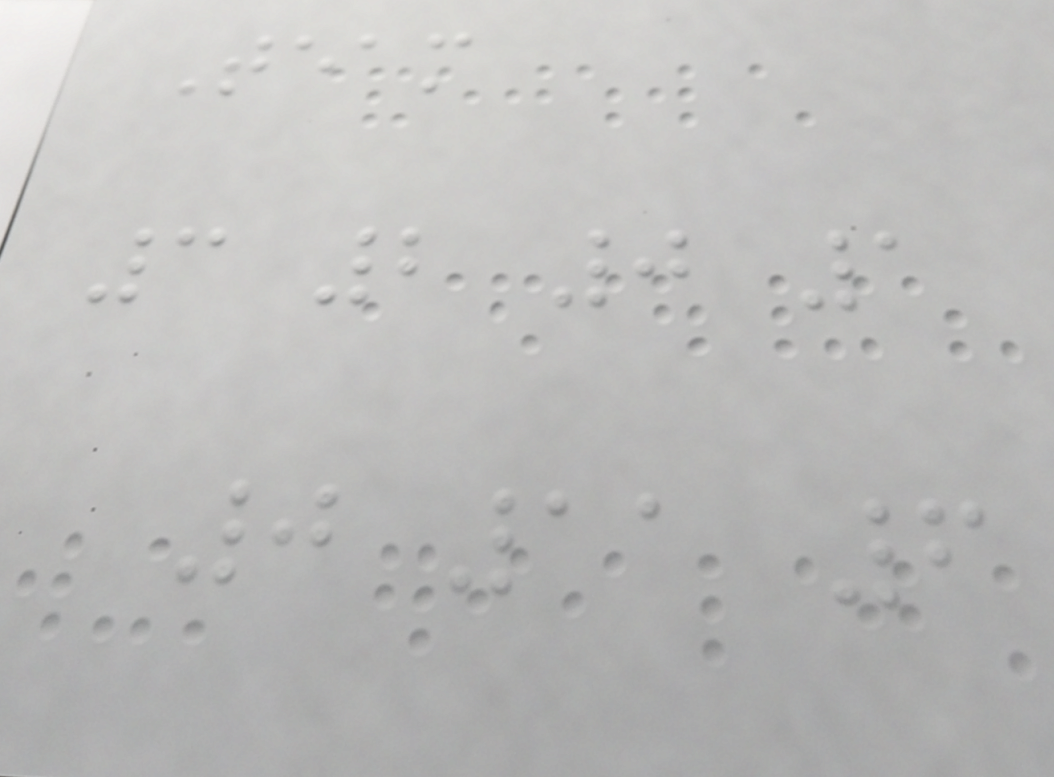Team
3 2 0 1
0 11 6
